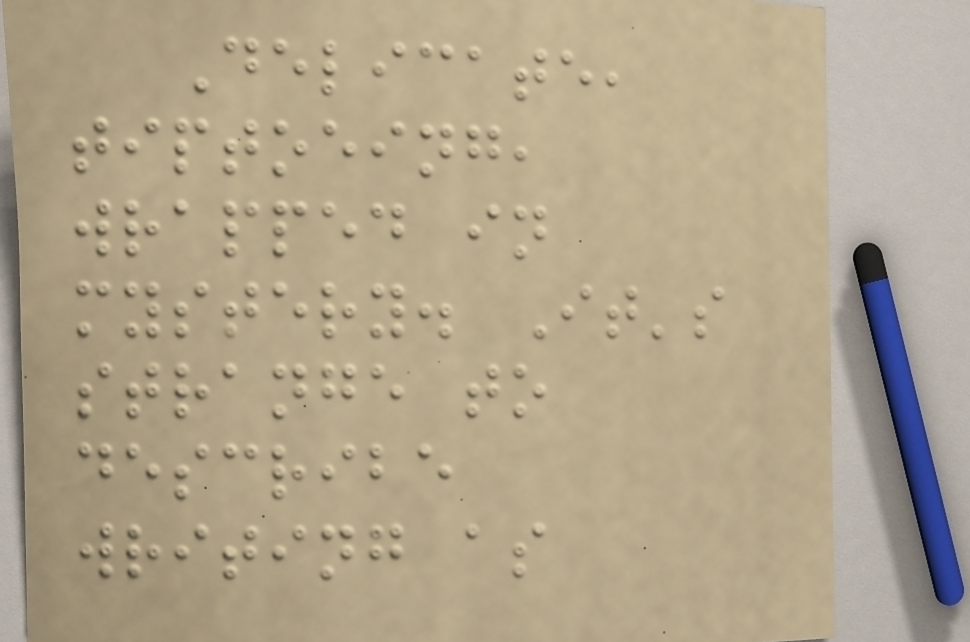Delicate,
tiptoeing,
wrapped in
mystery. It's
strange to
describe
writing as
